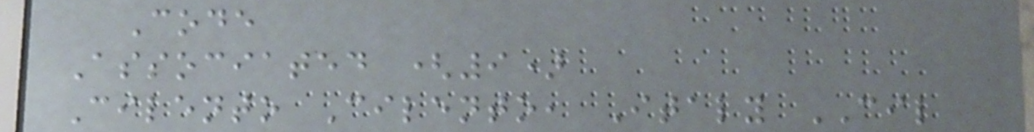Code
Associated (9)
Cilento Cilento, Italy CIL
